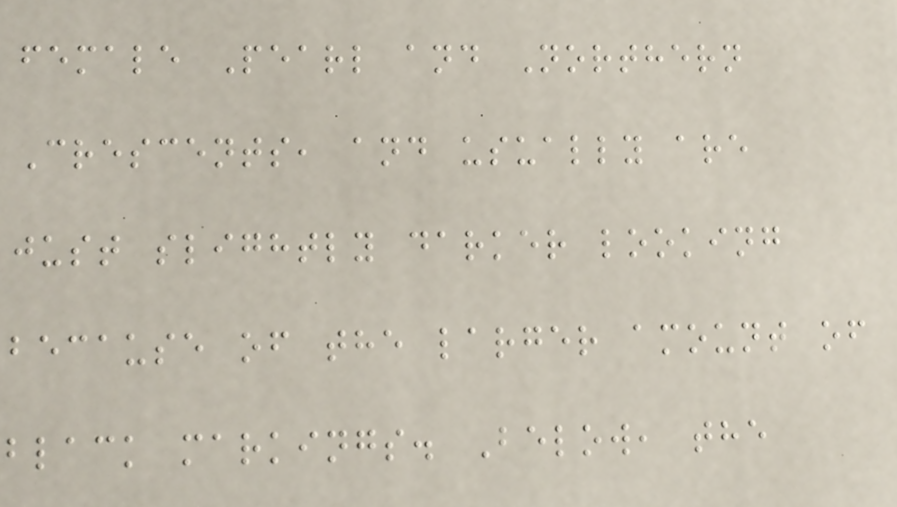female Pearl and Northern
Crescents, and usually are
just slightly darker looking
because of the larger amount of
black markings. Below, the
